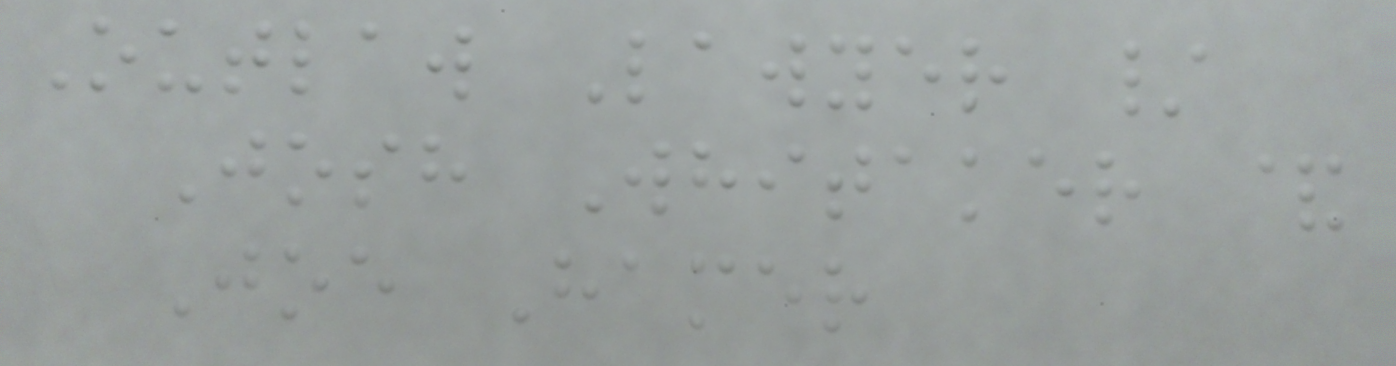Outlaw Lawyer /
Josh Whitaker &
Joe Hamer
